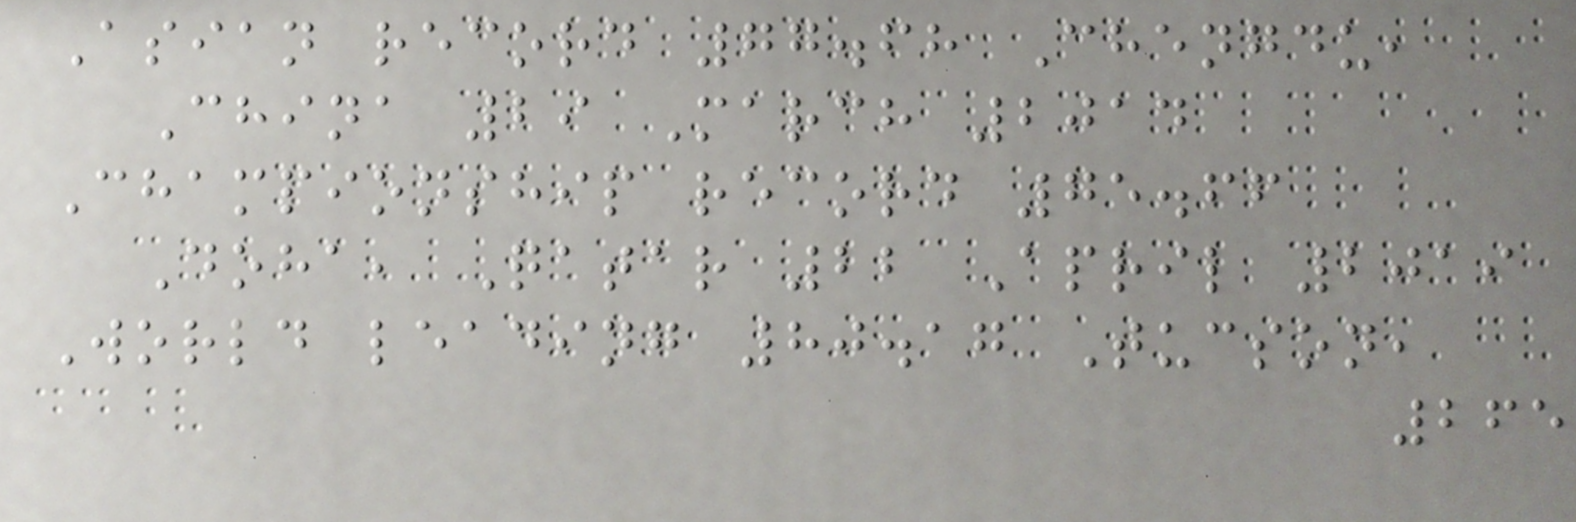Asian record 77.68 Chengdu,
China 29 March 2014
Championship record 75.66
Doha, Qatar 22 April 2019
World leading 80.17 Tucson,
265
